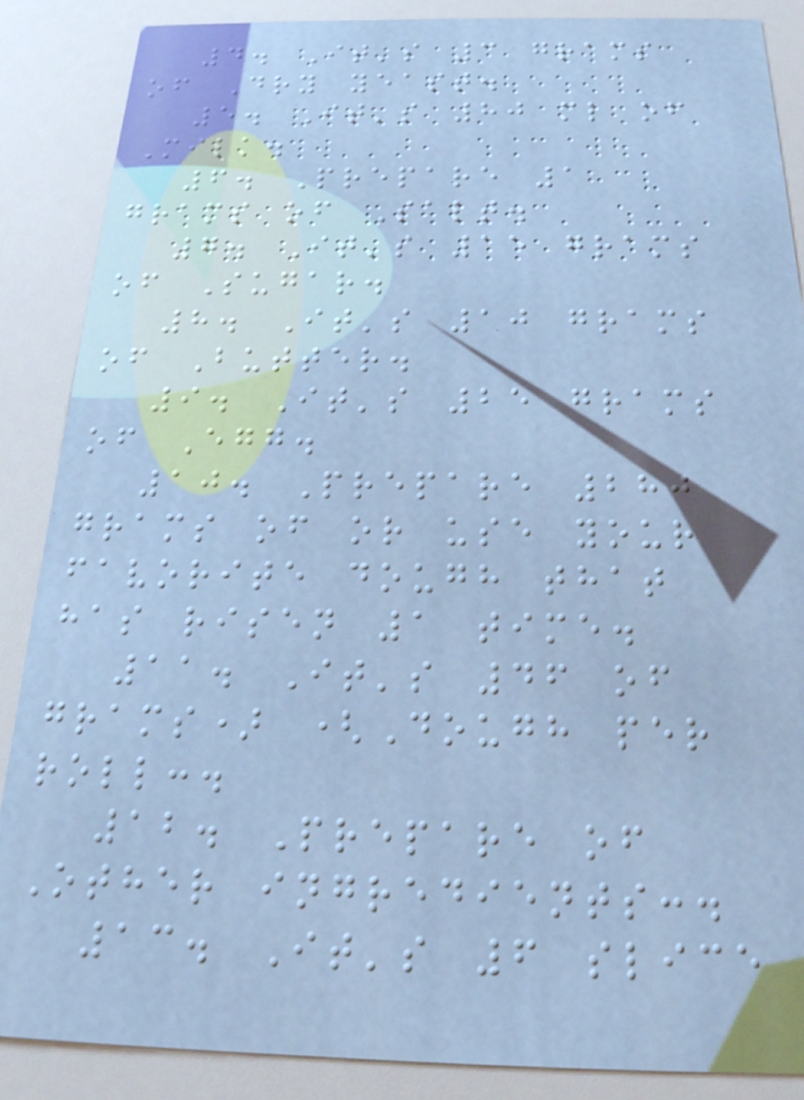4. It's 3 grams
of Dry yeast.
5. It's 80 ml of
Milk.
6. Prepare 1
grams of Salt.
7. It's 15 grams
of Sugar.
8. It's 10 grams
of Butter.
9. It's 25 grams
of Egg.
10. Prepare 280
grams of or use your
favorite dough that
has risen 1 time.
11. It's 46 of
grams) (Dough per
roll:.
12. Prepare of
Other ingredients:.
13. It's 6 slice
